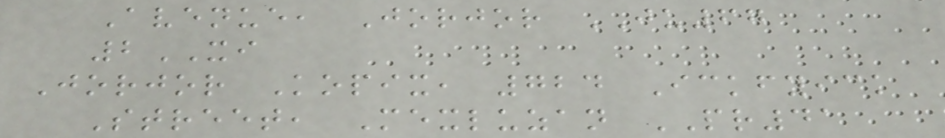Avenue, Jorjor JU67
2XI
Jorjor Kopix, 724 Ickfyick
Street, Mexluzan PR41
